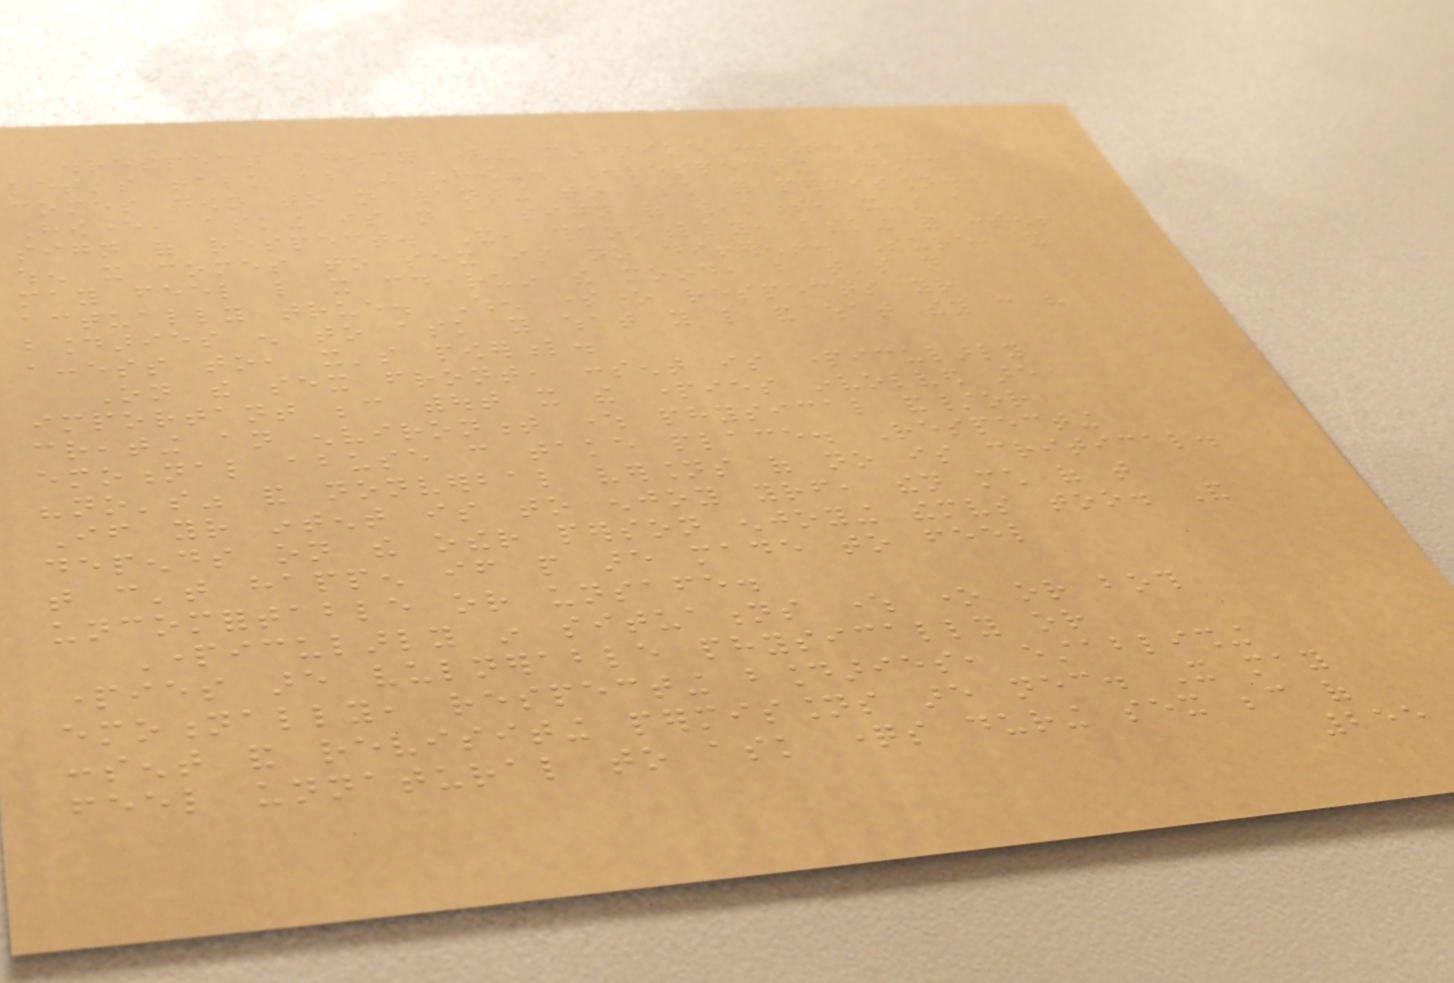disrespect agency (and minimize consent),
let's talk about the "how". Disrespecting agency
comes down to not wanting to ask for permission.
However, asking is not a sign of weakness, it's a
sign of respect. And, thankfully, asking for consent
when it comes to sex is no different. Sure, it
may feel like it could ruin the mood, but that's not
actually true. When someone respects your
boundaries enough to ask you what you like and what they can have
access to, it's powerful.
On the sex front, consent is particularly
important because without it the parties involved are
creating an environment where physical and/or
emotional abuse can take place. Respecting
"no's" and nonverbal versions of no is critical.
If your intent is to enjoy yourself, then much of that
depends on the other person enjoying themselves too. And
that can't happen if people are made to feel
uncomfortable or unsafe.
Particularly in situations where one or both
parties are vulnerable physically or
emotionally, respecting boundaries, establishing
consent and revisiting permissions are necessary. It may
feel unnatural to ask questions during sex because of
255
